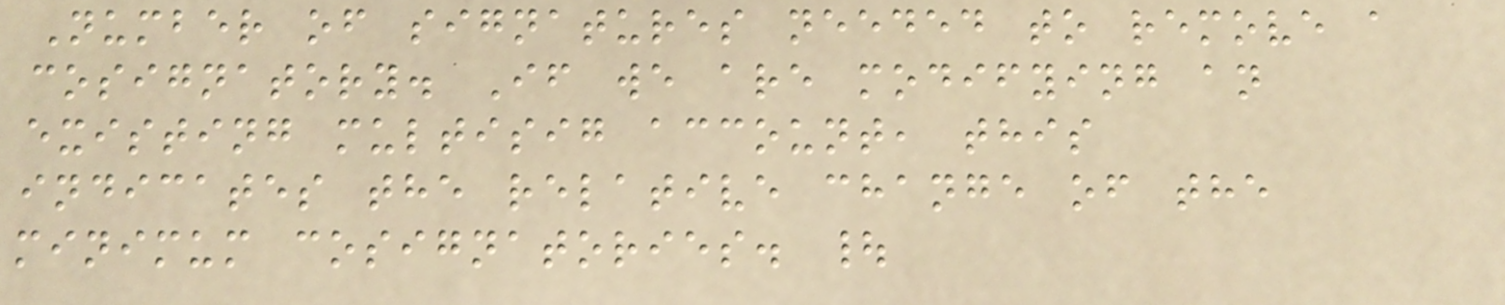Number of signatures needed to remove a
cosignatory. If we are modifying an
existing multisig account, this
indicates the relative change of the
minimum cosignatories. |
